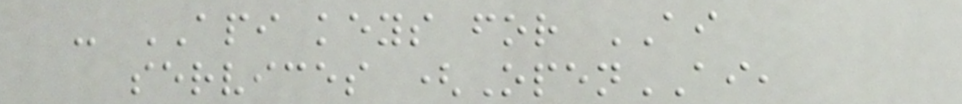- API keys for AI
services (OpenAI,
